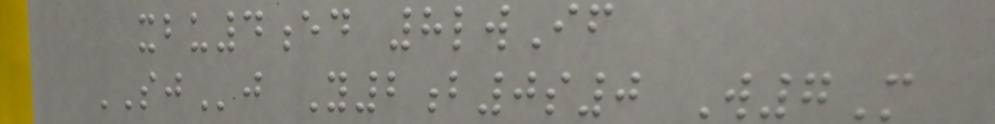xbu4ed 8lwIf
SJj Y2b0s0 W7M
